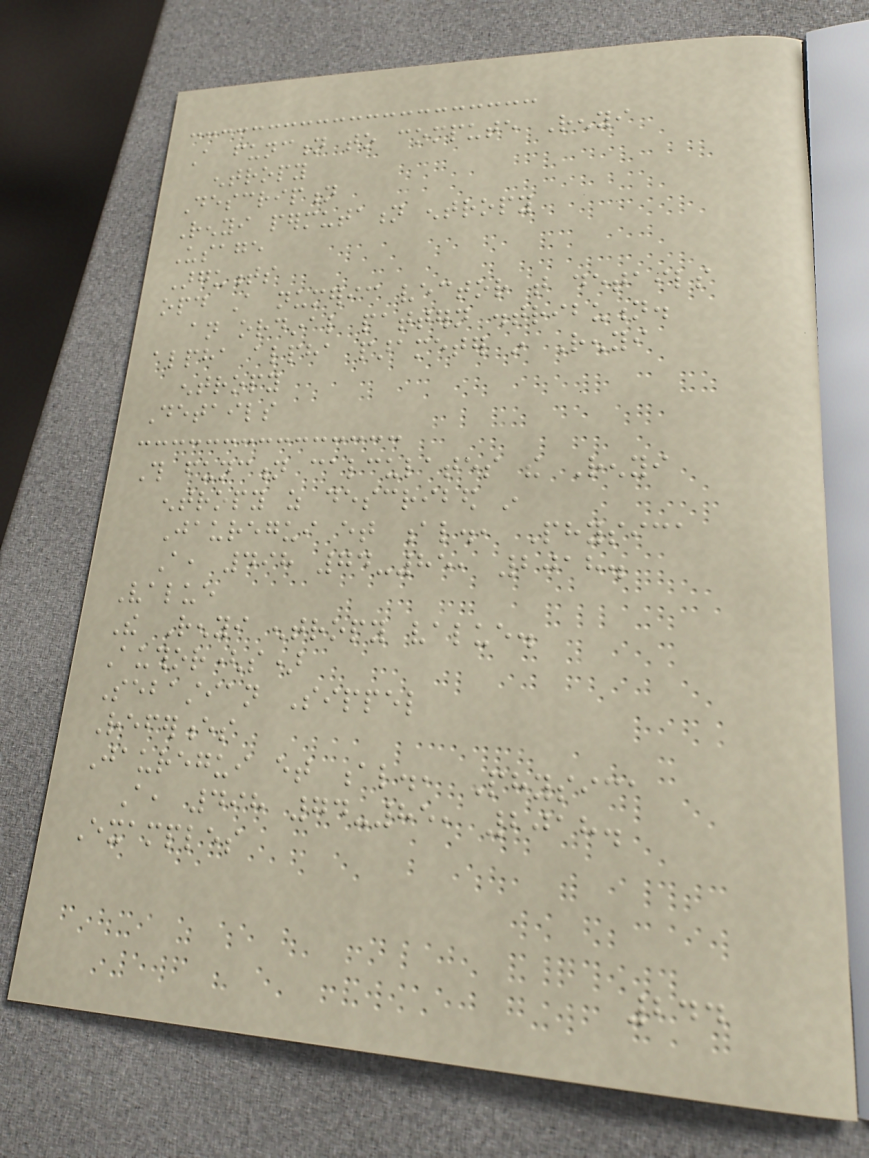A function to compute Renyi
entropy
Description
Renyi permutation entropy
Usage
Arguments
opd A numeric vector that details
an ordinal pattern distribution.
alpha alpha parameter in Renyi
entropy
Details
This function calculates the Renyi
entropy as described in
Jauregui et al., Physica
A, 498 74-85, 2018.
Value
The Renyi entropy value.
Author(s)
Sebastian Sippel
References
Jauregui et al., Physica
A, 498 74-85, 2018.
Examples
244
